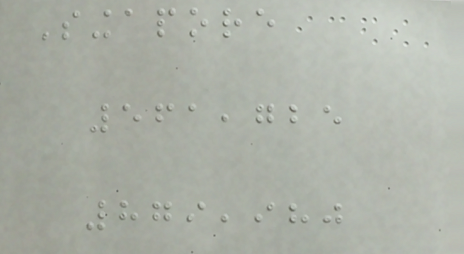Singapore
561,725
879,980
